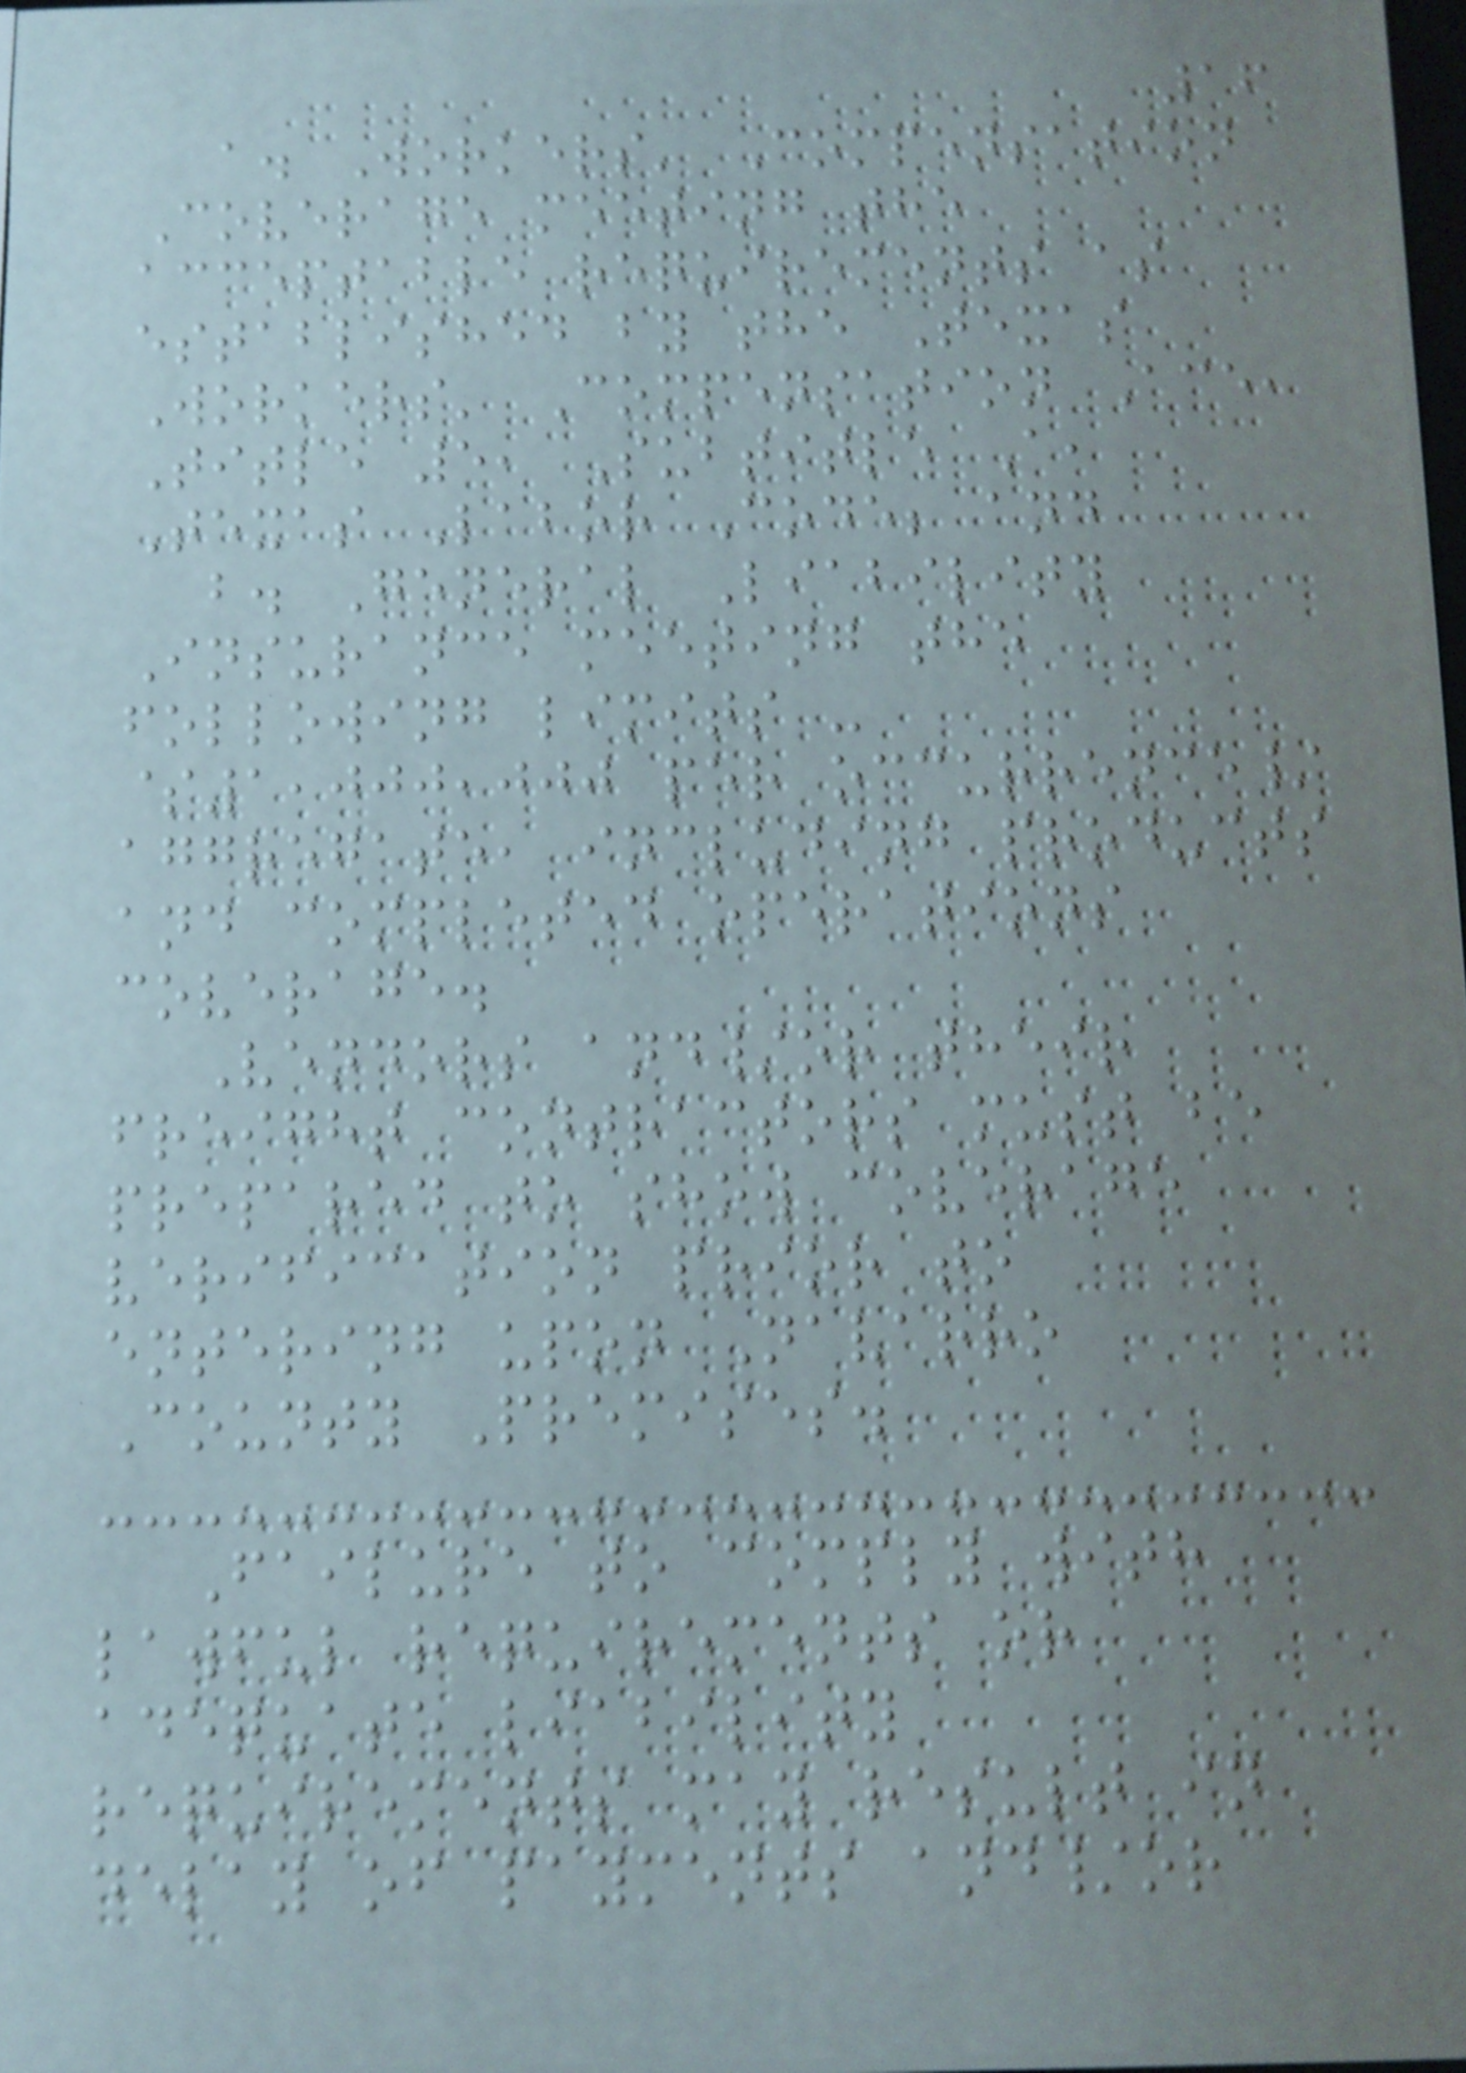16
a. Workers' Compensation
Coverage meeting the
acceptable requirements as
established by the Texas
Workers' Compensation Ace,
Title 5, Subtitle A,
Texas Labor Code; and
b. General Liability
Insurance meeting the
following limits -
$1,000,000 per occurrence/
aggregate, including products
and completed operations
coverage.
Vendors and/or their
freight contractors must be
prepared to show coverage
verification prior to
entering upon Navarro
County Premises.
Failure to comply with
lawful requirements or
adequate liability
requirements may result in
delay of payments and/or
